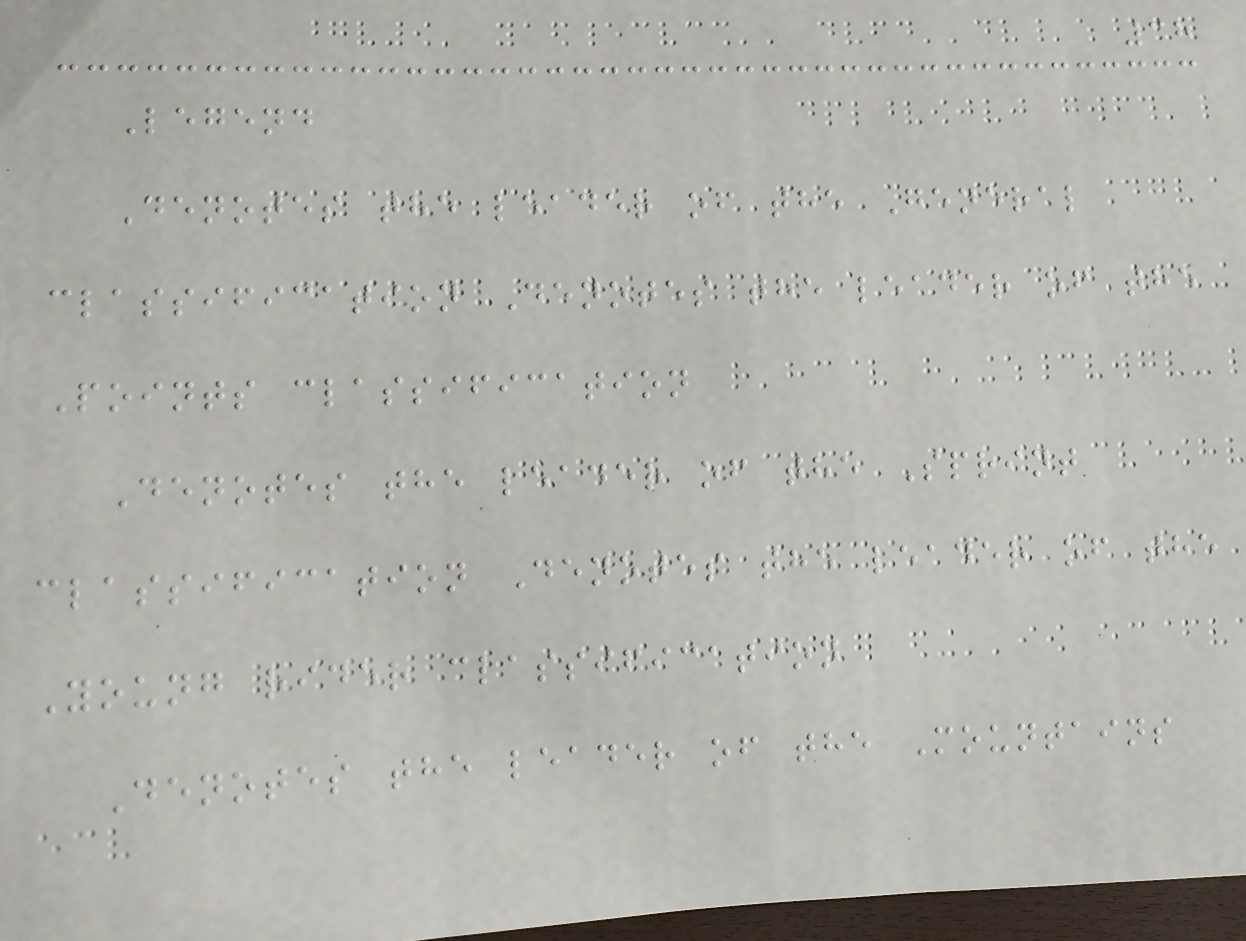38
Legend
Denotes the leader of the General
classification Denotes the leader of the
Points classification
Denotes the leader of the Sprint
classification Denotes the leader of the
Young rider classification
Denotes the leader of the Mountains
